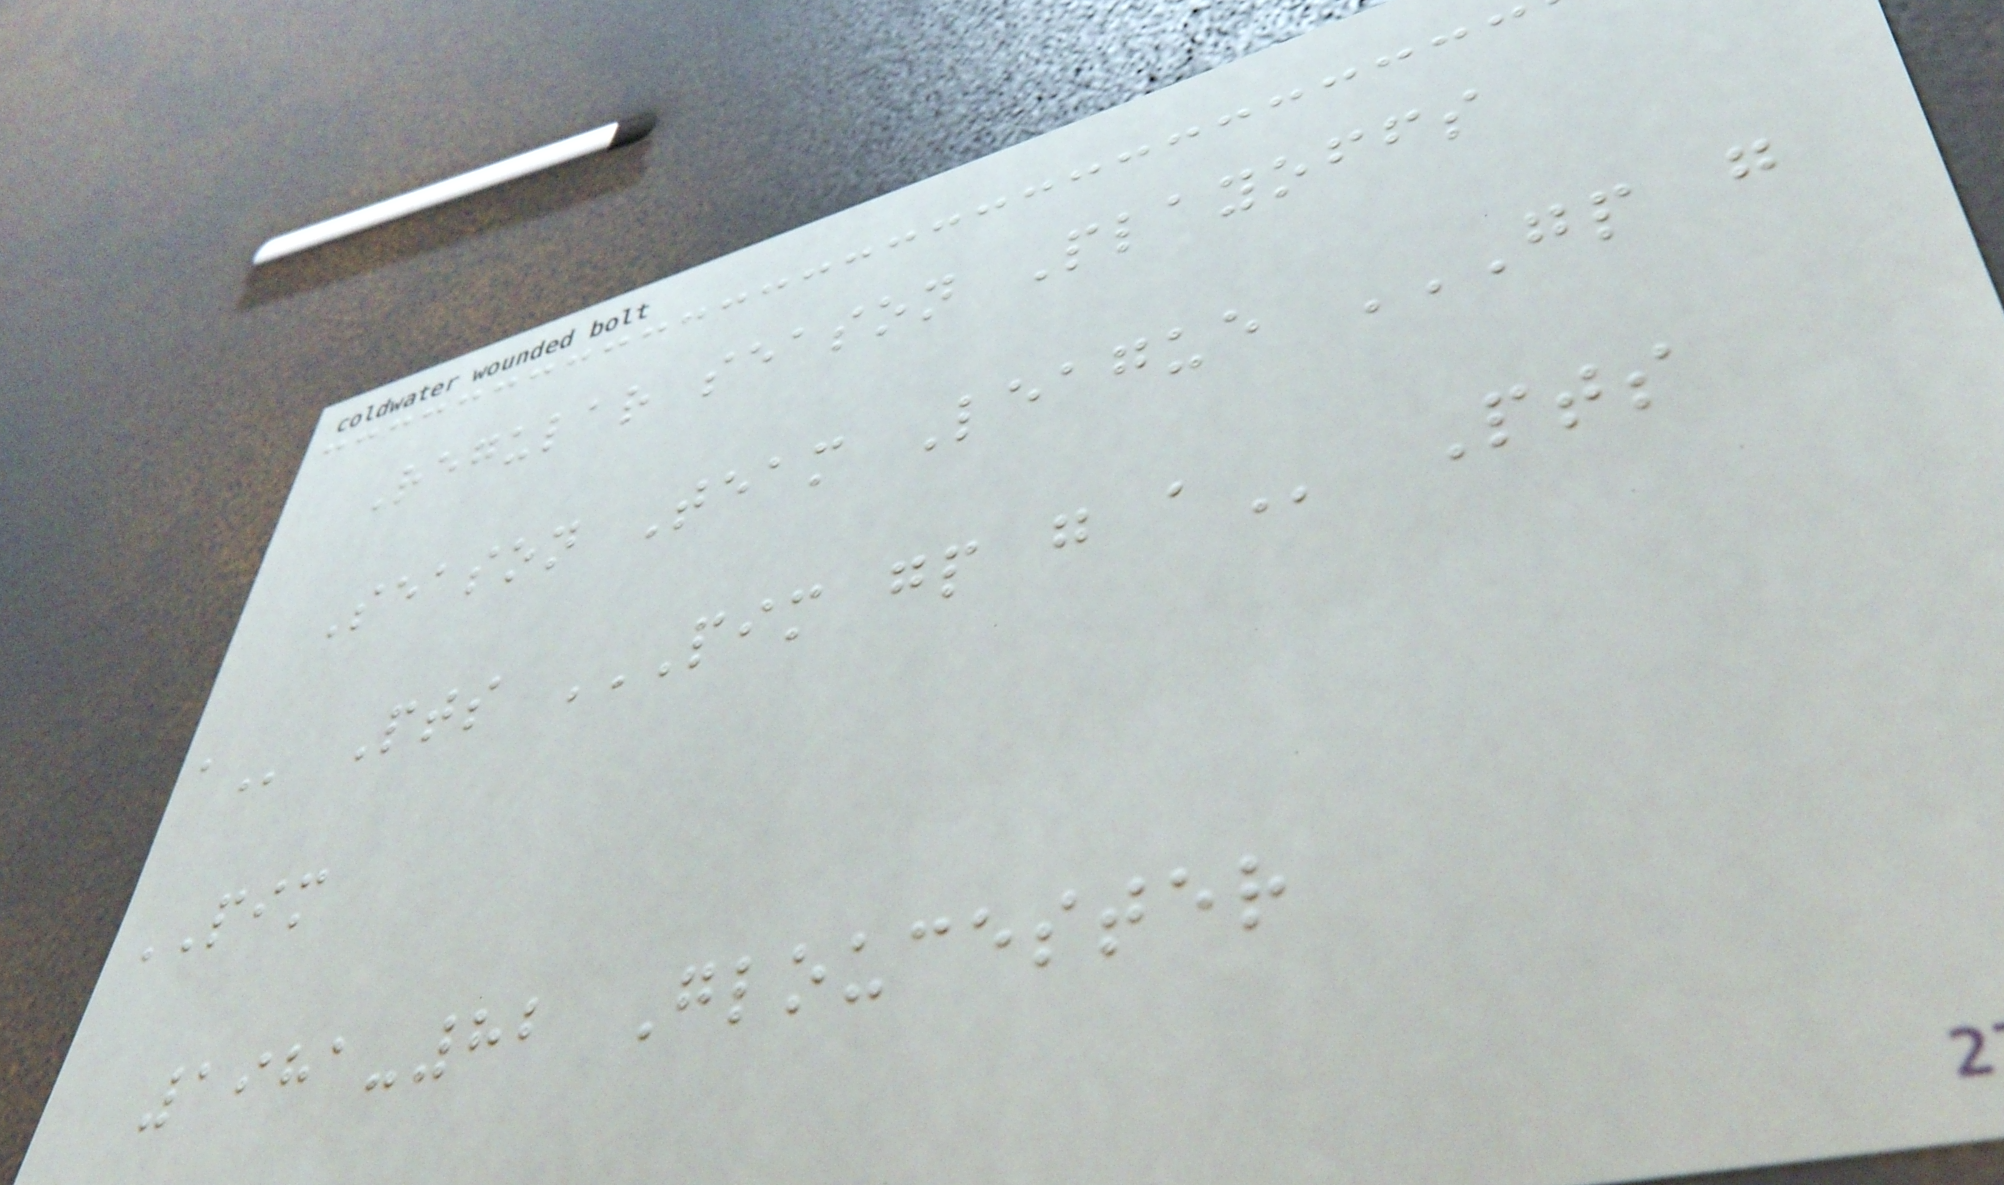Regular season Playoffs
Season Team League GP G
A Pts PIM GP G A Pts
PIM
1981-82 Gloucester
